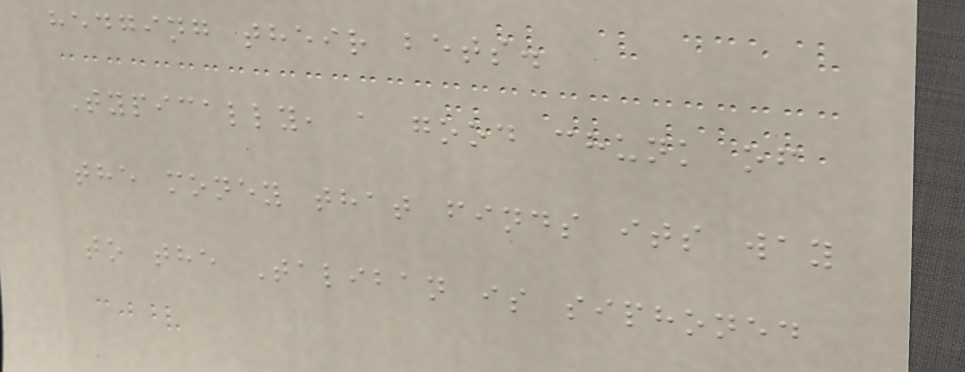hedging their bets.
Typically, a good chunk of
the money that finds its way
to the Taliban is siphoned
